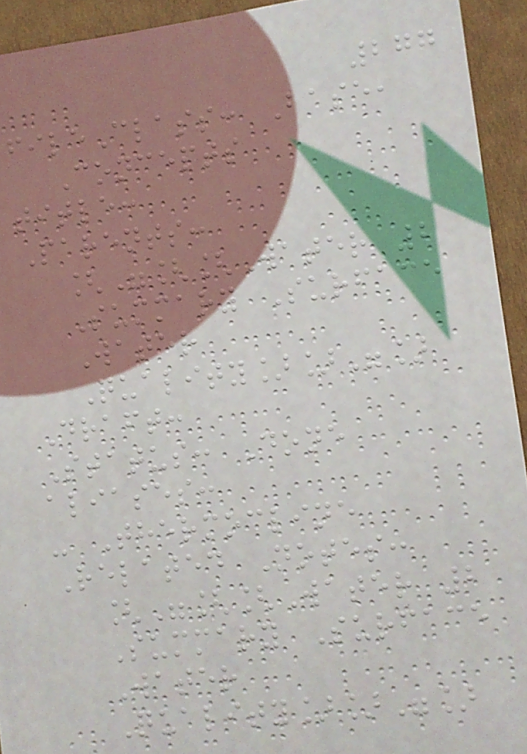277
fileClass: Base,
Concepts
title:
Parents:
["[[Water 2
Summary Surface
Water
Quality]]"]
Draft:
Status: Done
aliases:
- Thermocline
Related Notes:
["[[Water 2
Summary Surface
Water
Quality]]"]
